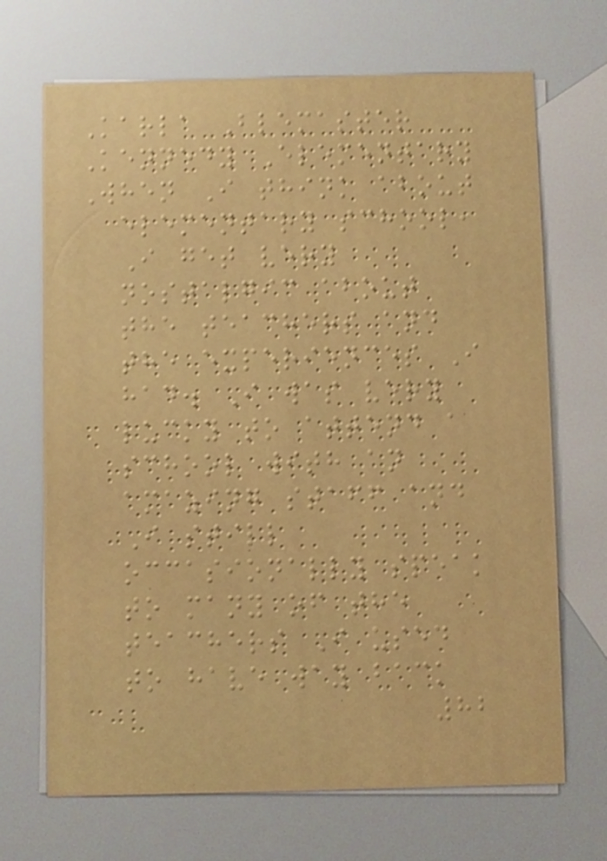Karla Blemaster
Kennedy Elementary
When I think about
elementary school,
I get very
nostalgic about
the teachers and
the experiences I
had. I was very
lucky to attend a
school with an
amazing staff and
I still
occasionally speak
to many of the
teachers I used
to have way back
82
